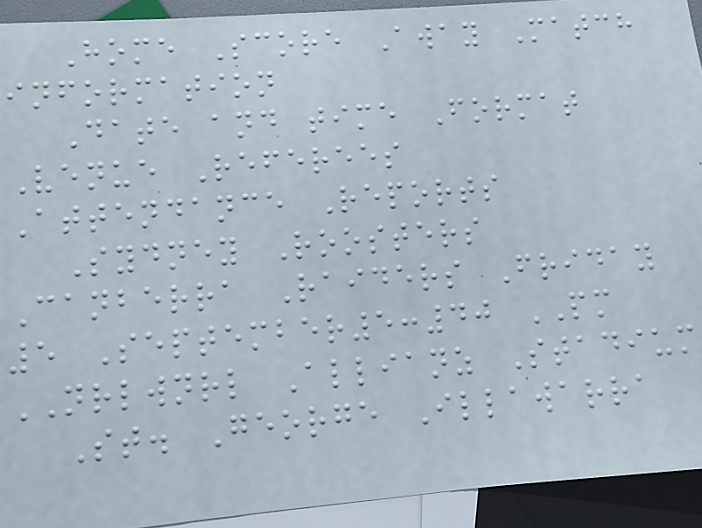Home Score Away Match
information
Date and time Format
Venue Referees
Attendance Reports
Sydney Roosters
Canberra Raiders Friday
5 September5:40 PM
NRLWNRL Allianz Stadium
St. George Illawarra
